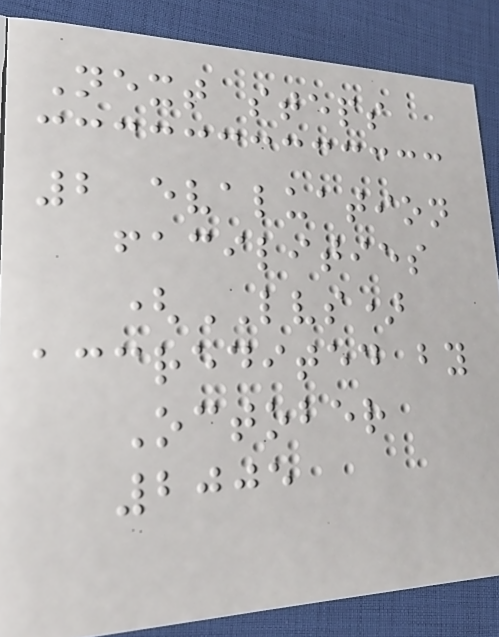Next steps
2 evaluation
facilities
(LVS)
accredited by
October
2005
